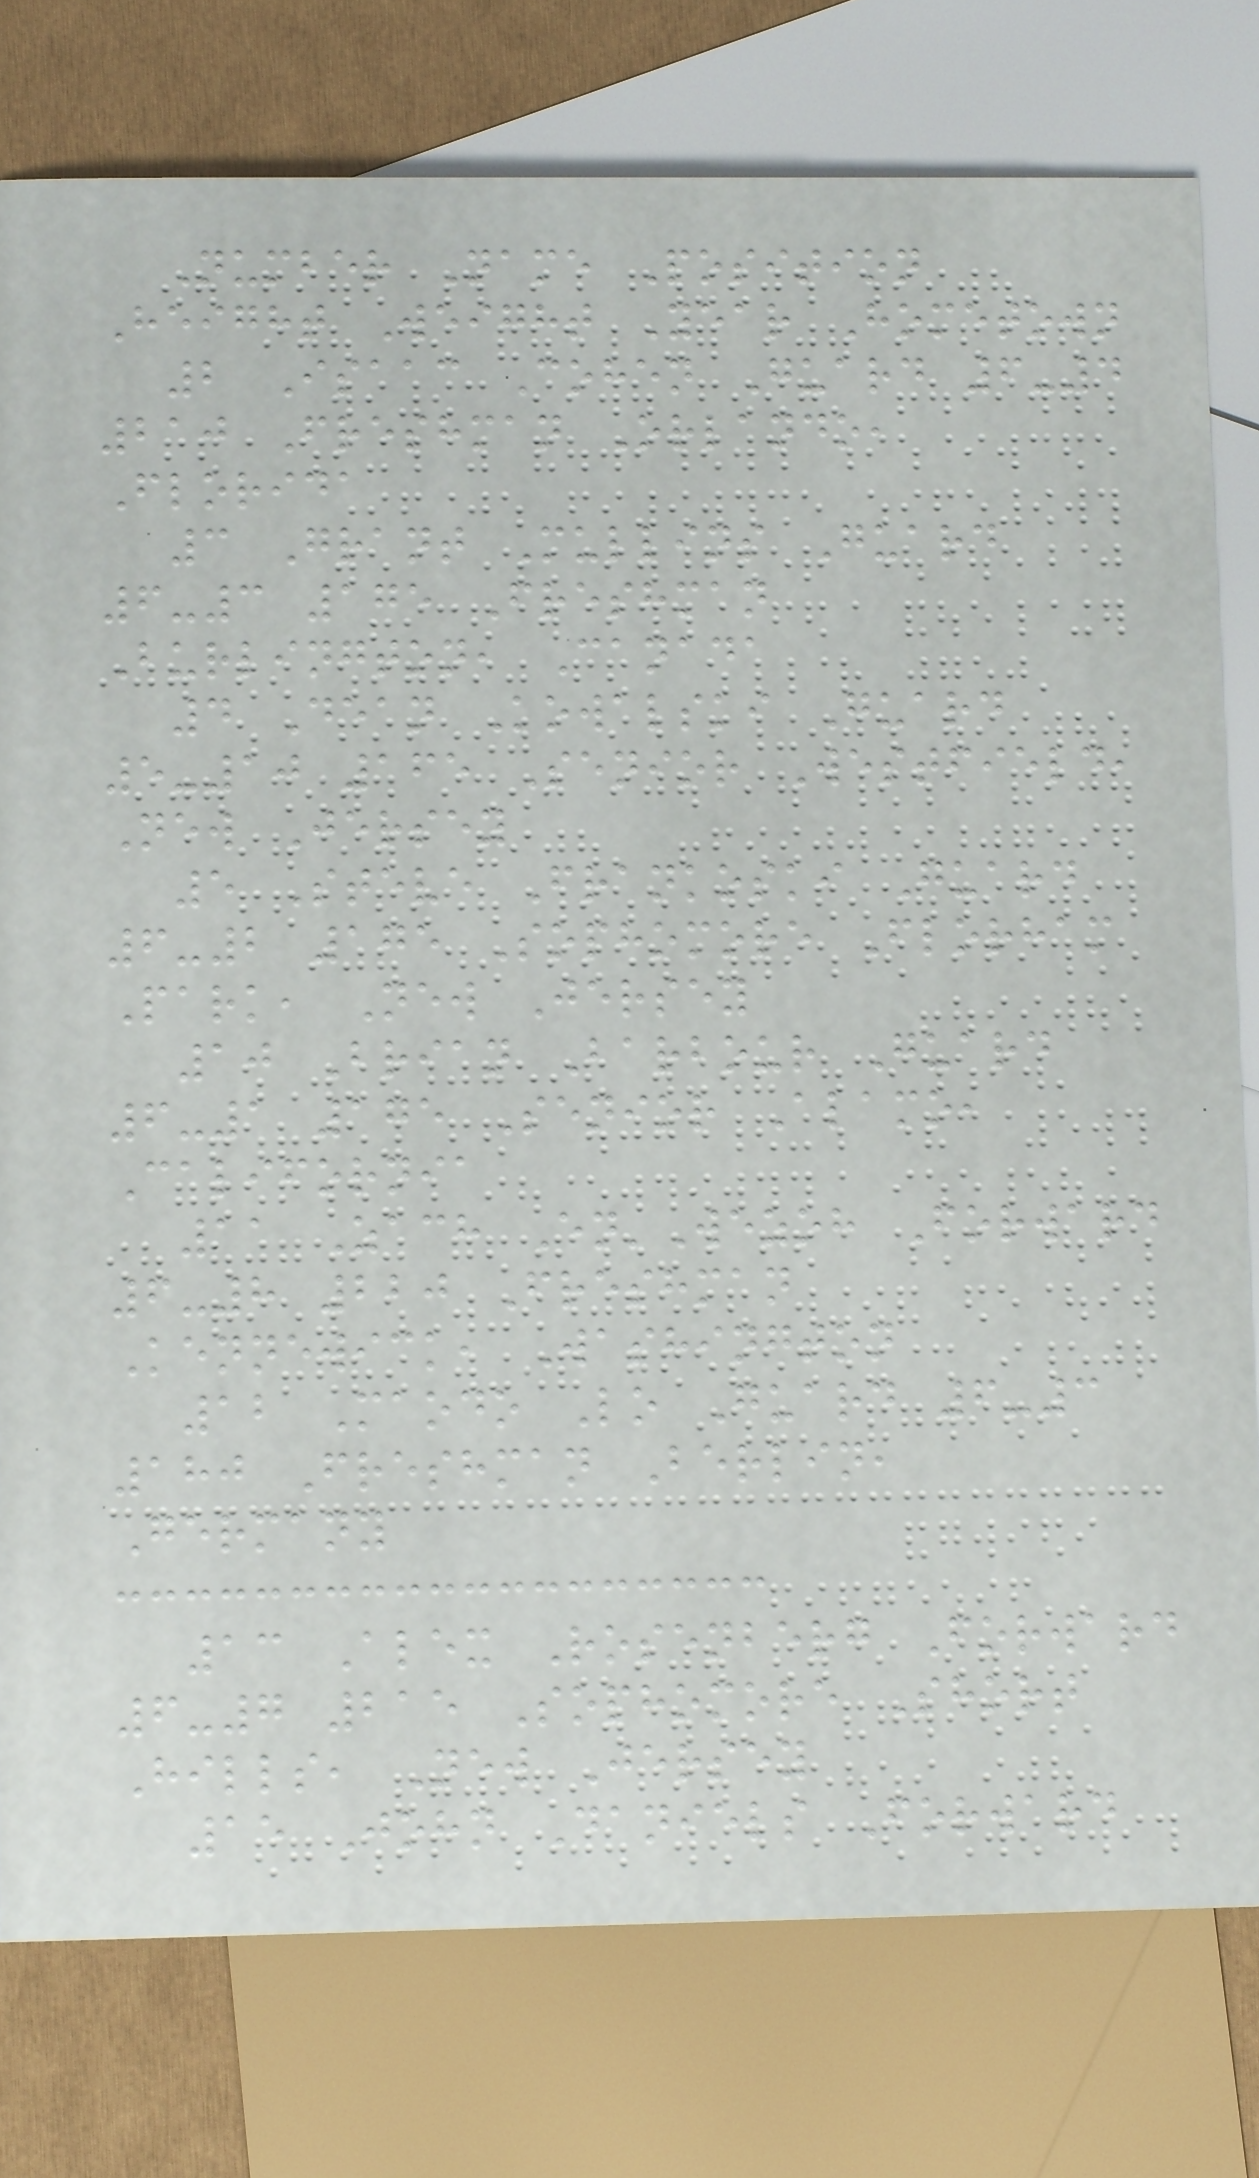Number Name Position
Height Weight Year Hometown
2 Isaac Cohen Guard 6-4
210 Freshman Orlando,
Florida
3 Grant Mullins Guard
6-3 175 Freshman
Burlington, Canada
4 Dean Kowalski Guard
5-10 165 Senior Westfield,
New Jersey
5 Steve Frankoski Guard
6-2 175 Sophomore Florham
Park, New Jersey
10 Brian Barbour Guard
6-1 175 Senior Alamo,
California
11 Zach En'Wezoh Forward
6-8 220 Freshman
Kennewick, Washington
12 Maodo Lo Guard 6-3
180 Freshman Berlin,
Germany
13 Alex Rosenberg Forward
6-7 215 Sophomore Short
Hills, New Jersey
15 John Daniels Forward
